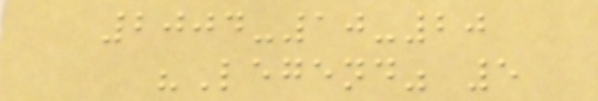2004-10-20
"Legend" 5
